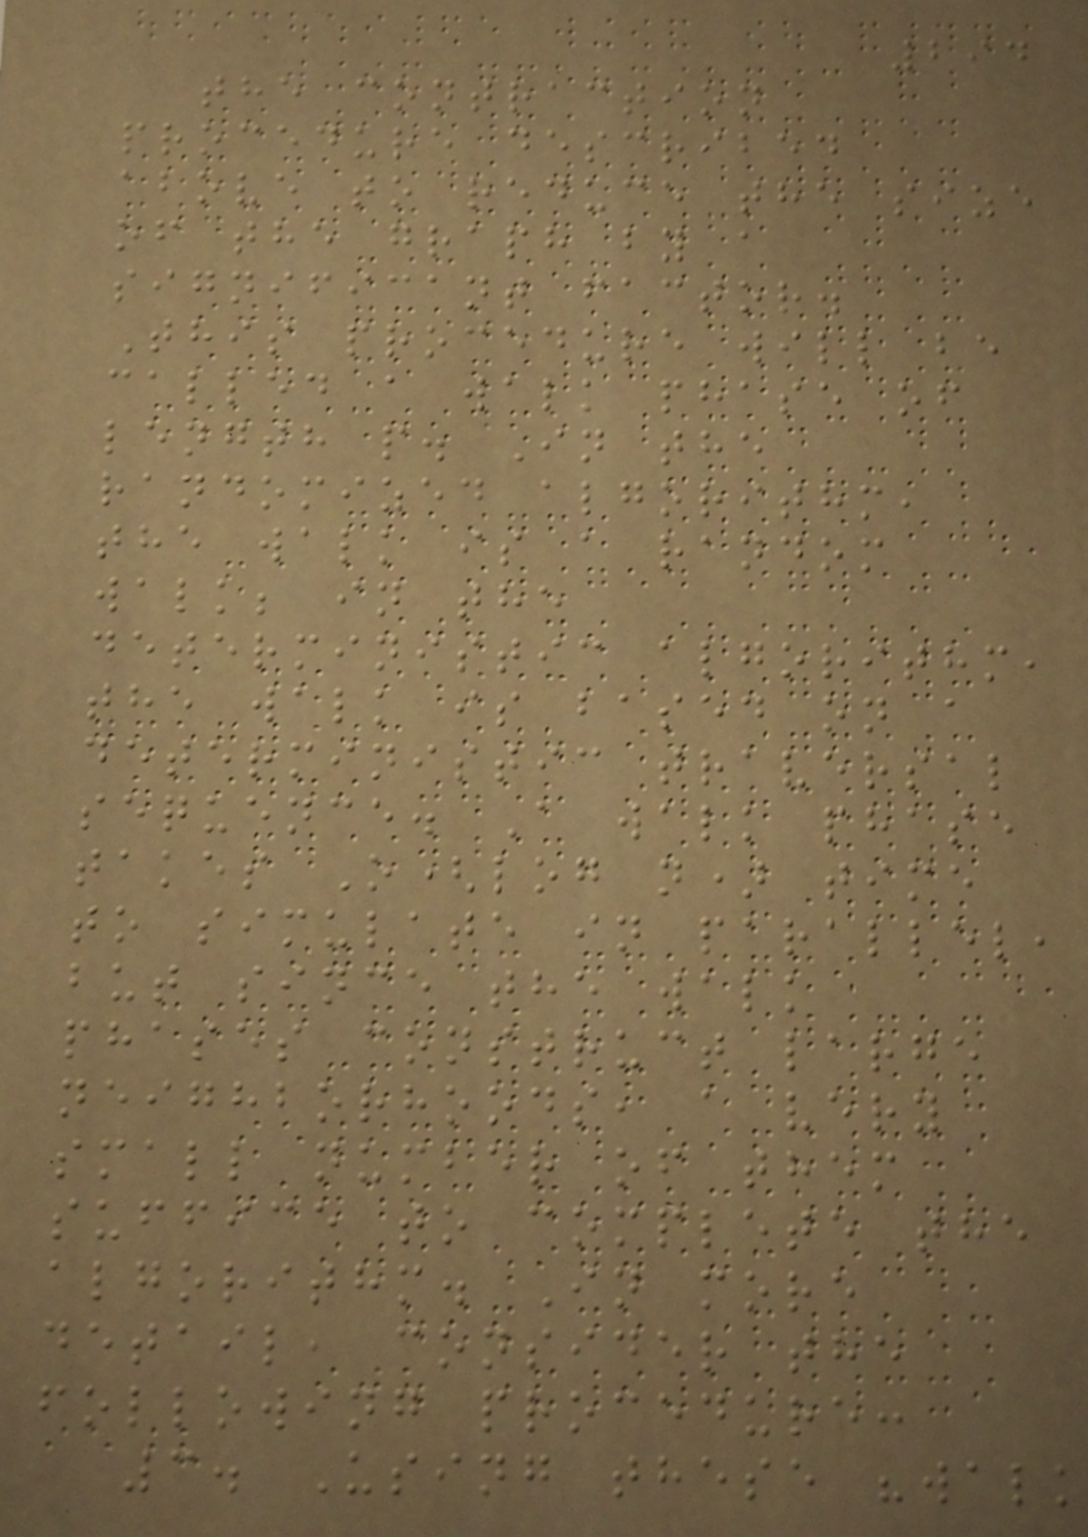294
the contraction
procedure described
above to reduce the size
of the graph by a
significant factor.
This procedure will be
called a walk phase of
length p. In the
randomized algorithm,
the walk is a random
walk; in the
deterministic algorithm,
the walk is based on a
deterministic traversal
sequence. A walk phase
takes O(log n) time
to simulate in parallel,
but since the walk
phases construct large
neighborhoods, a very
small number of them
suffice to complete the
algorithm. In more
detail, consider the
following procedure:
3. Using these "walk
